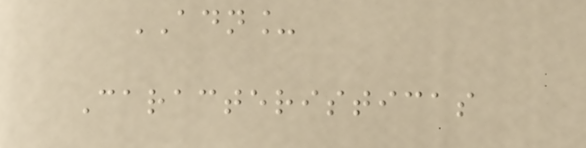ADN_
Caracteristicas
